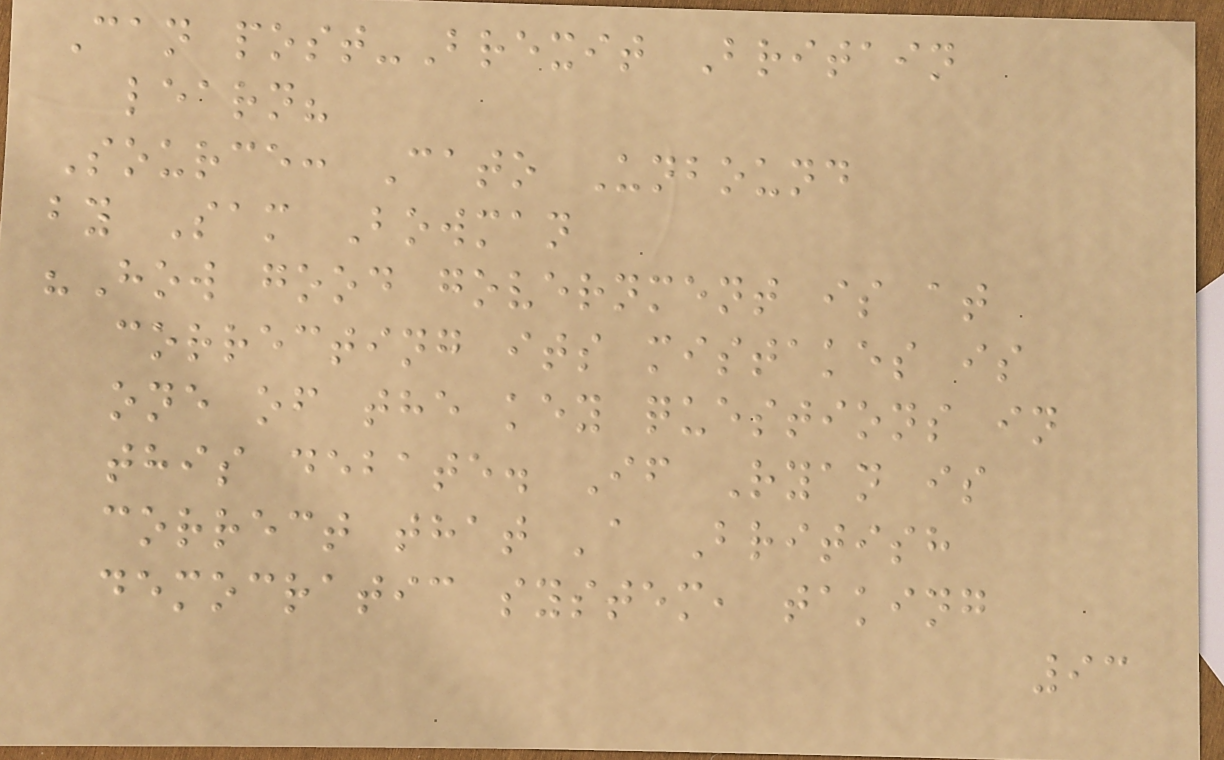Can post-Brexit Britain
learn?
Source: Cato Unbound
by Sam Bowman
"How good government is at
correcting its mistakes is
one of the key questions in
this debate. If Ryan is
correct that 'a British
democratic system, taking
93
